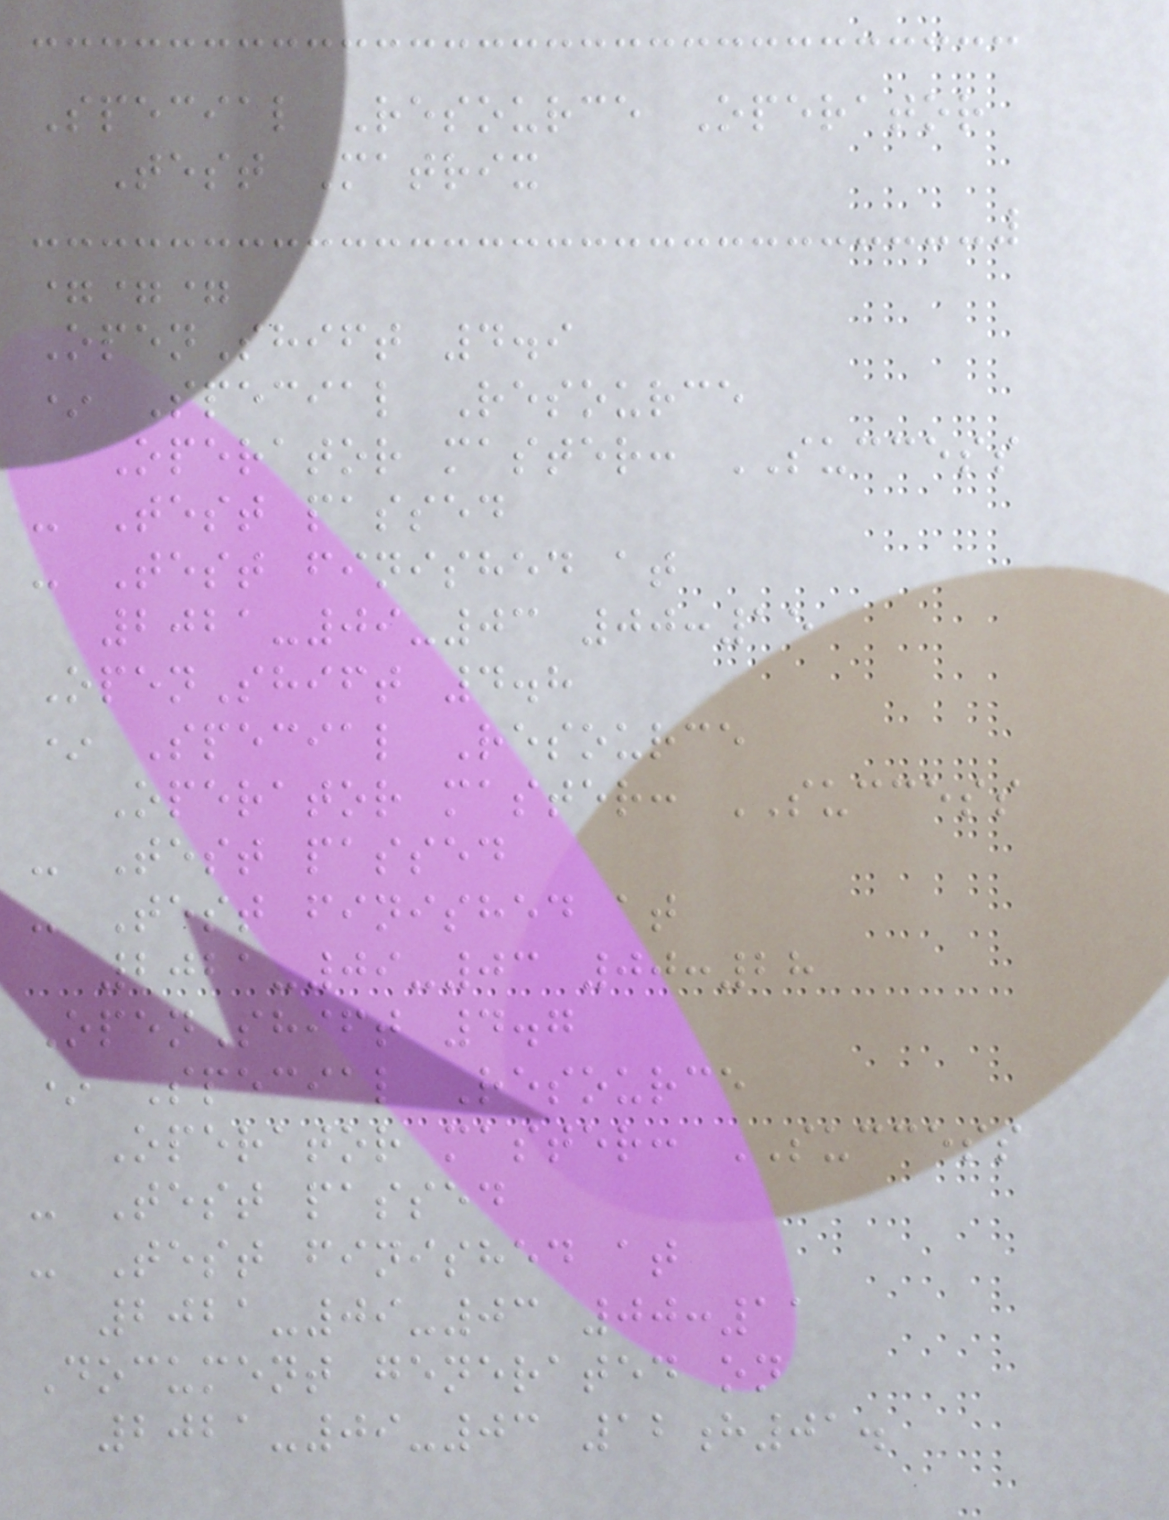Special Resource Operator
Test Matrix
===
OpenShift 4.9
* Special Resource
Operator master: SUCCESS
- Test passed
- Test finished at
2021-09-03 00:15
OpenShift 4.8
* Special Resource
Operator master: SUCCESS
- Test passed
- Test finished at
2021-09-03 00:28
OpenShift 4.7
* Special Resource
Operator master: SUCCESS
- Test passed
- Test finished at
2021-09-03 00:11
Document generated on
2021-09-03 12h01.
